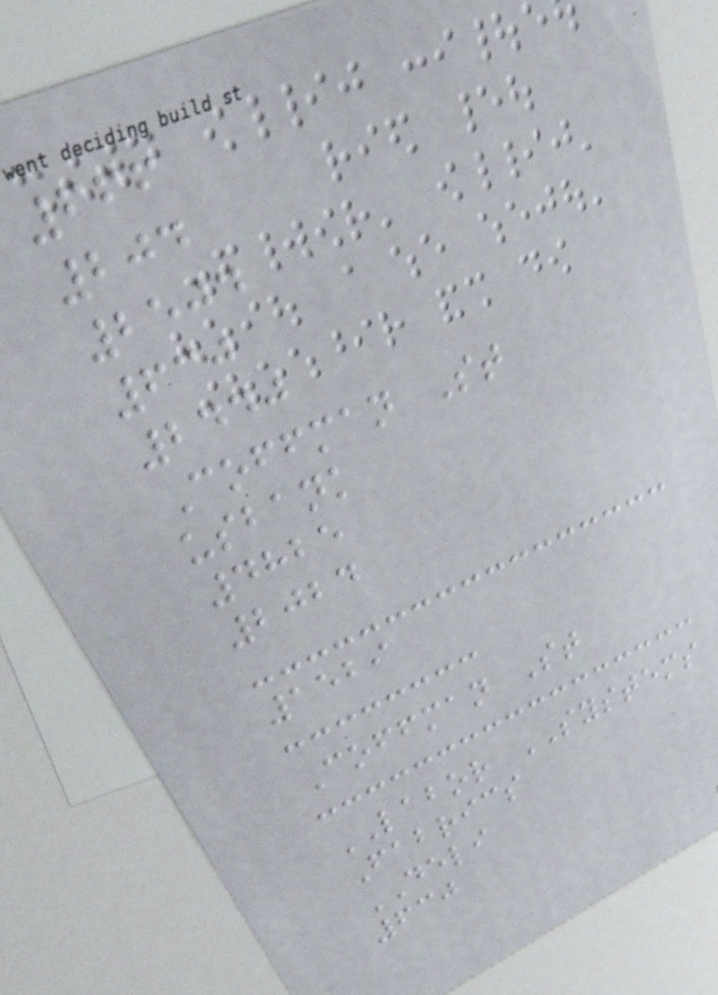666
204
2504
630
2440
Coffman St
usbank
4825
2024
1529
Coffman St
LABOR SYSTEMS
Fabrics
DELI
630
